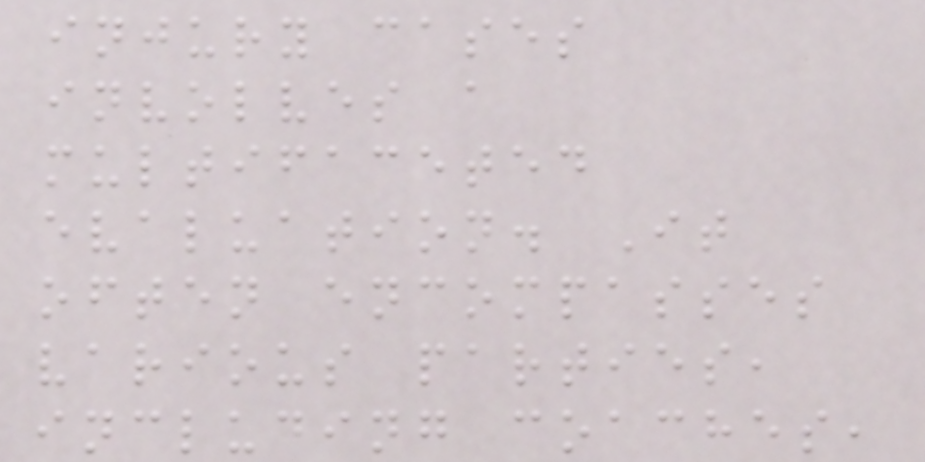injury cases
involves a
multifaceted
evaluation. It
often encompasses
various parties,
including coaches,
